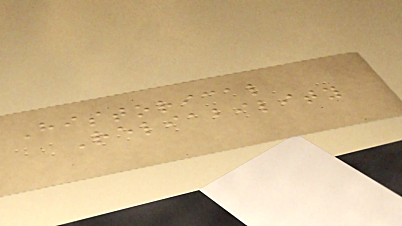Historical
Reliability
